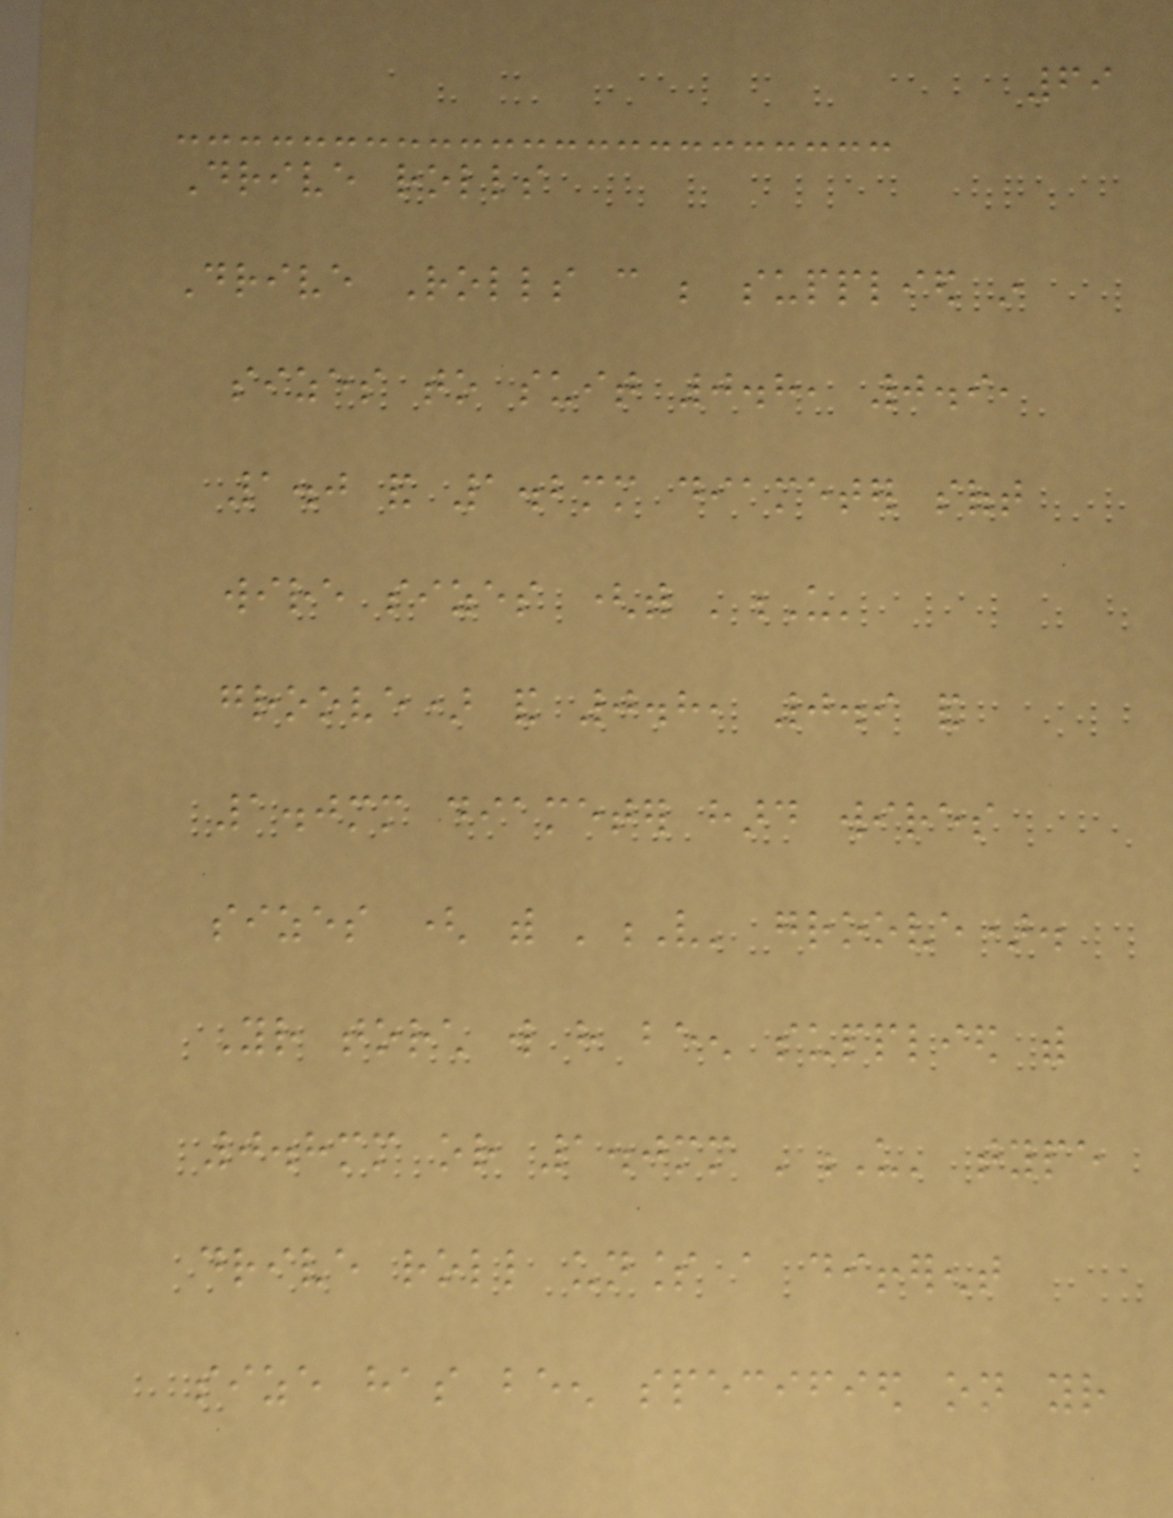69
Drive rolls
Drive Rolls can be supplied in
sizes to suit 0.8, 0.9,
1.0 and 1.2mm diameter soft
wire sizes (with 'U'
groove) and 0.8, 0.9 and
1.0mm diameter hard wires
sizes ( with 'V' groove).
Your torch will have been supplied with
0.8mm or 1.0mm 'U' type
drive roll unless a different
size has been specified on your
